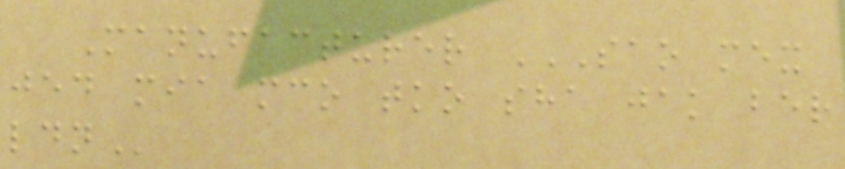Manufacturer SAO MEX
JED MIA MCO TKO SHA JAK BER
LDN
